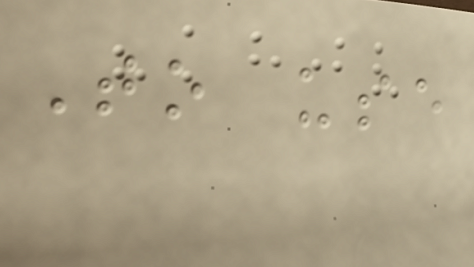To use
